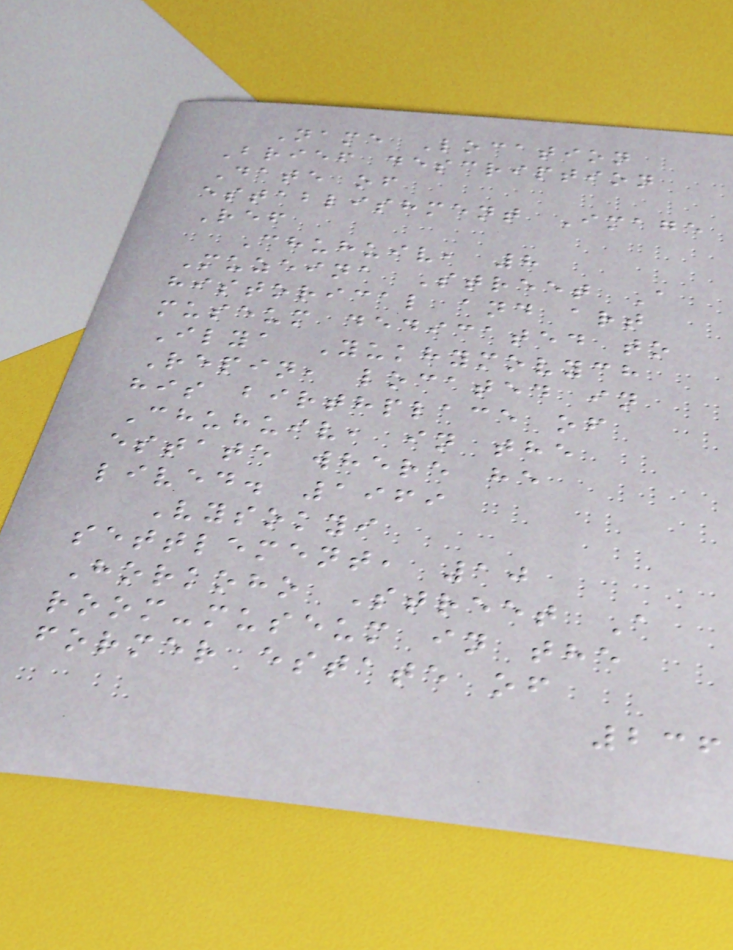Name Location
Brief description
Date of
establishment Image
Ref
Chuhuiv, 8
Muzeina Street A
historical and art
museum dedicated to
Ilya Yukhymovych
Repin, located in
his birthplace of
Chuhuiv, in the
estate where he
lived. 1969
Vysokyi
settlement, 10
Horkoho Street A
room-museum in the
former estate of
236
